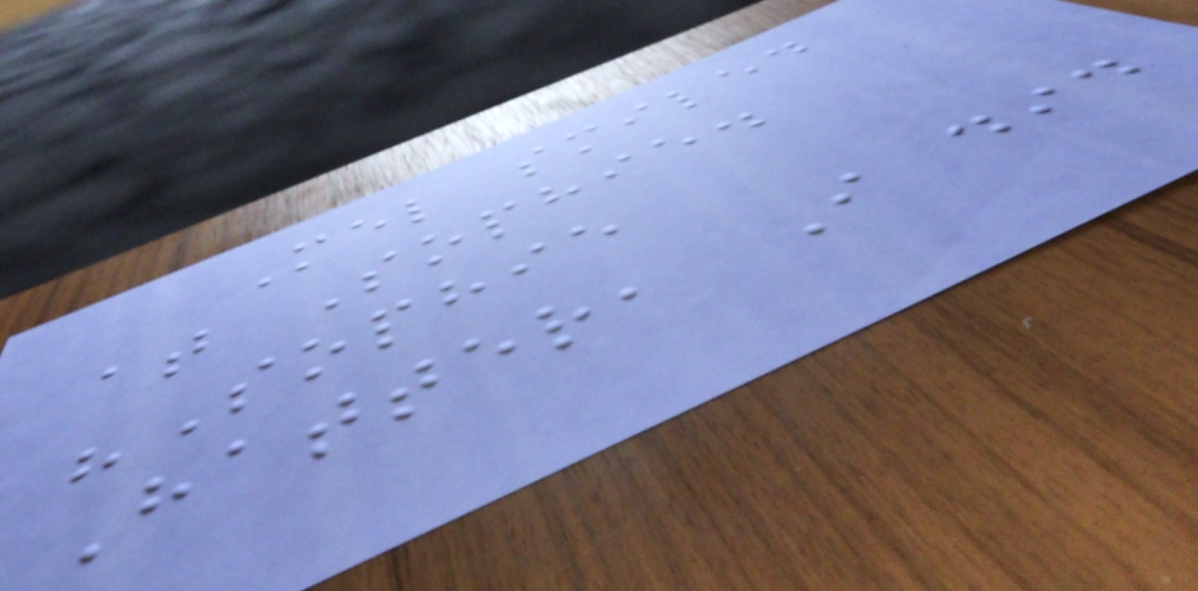Mel smiled
at Sophie.
"Sophie
Hatter, I did
